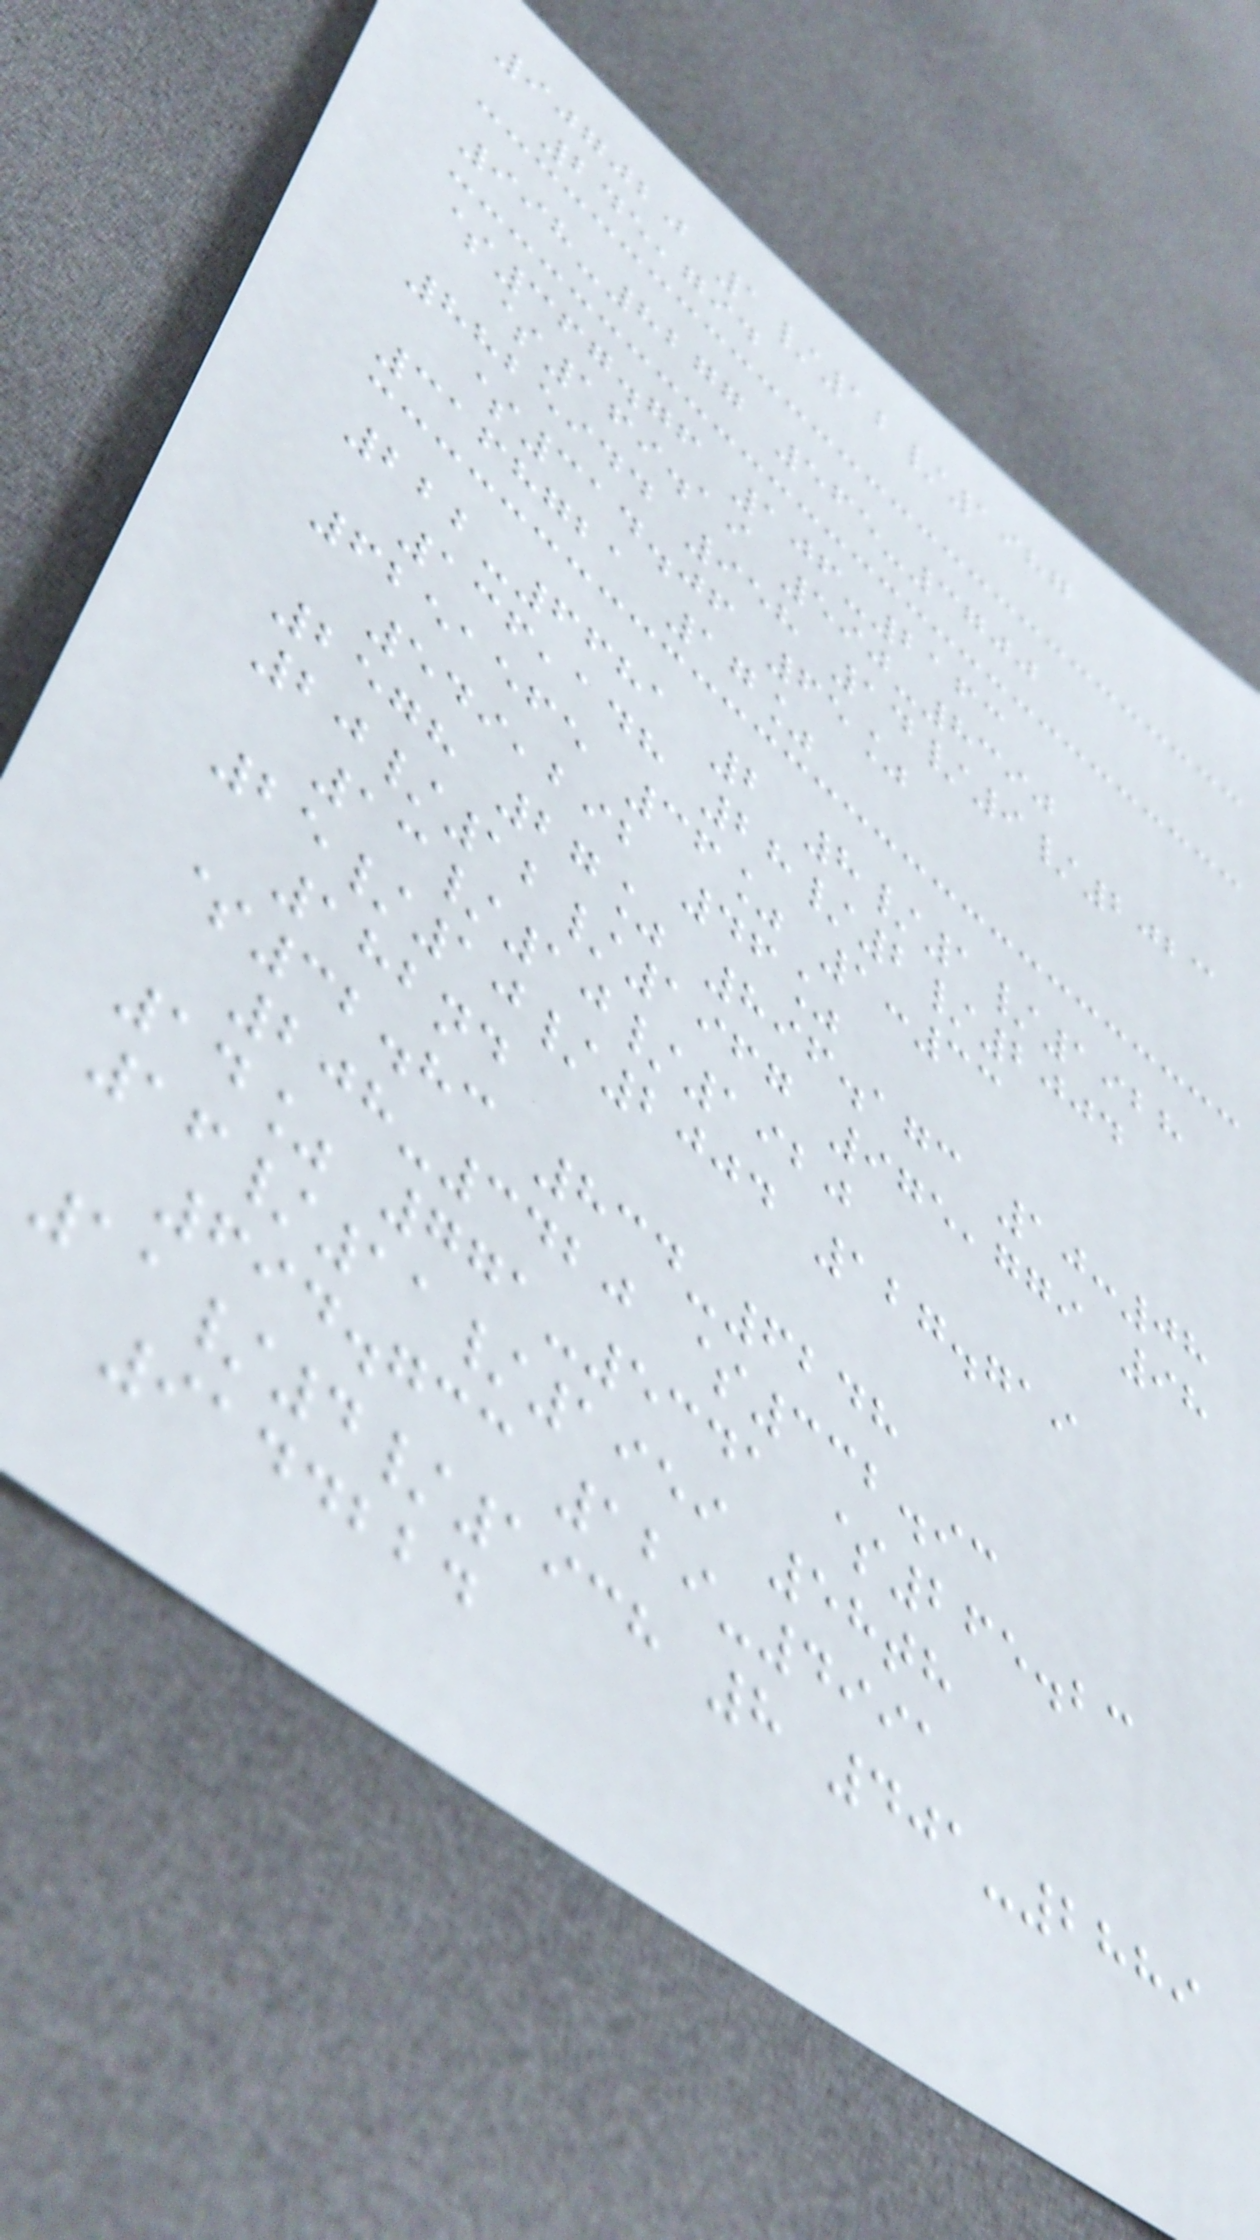907020 1/12/1987
245,794
998-8277 565-3700
$367.76 106-2163
$169.19 590-8390
8825944 958 14/9/2023
$314.06 65%
3168721 17%
222-6681 2 8/1/1928
136,148 28/2/2004
6251565 36% 1:33
549,292 46%
2578 27% 896.173 10:08
20/12/1967 975,779 98
13/10/1920
25/10/2004 127.719
182nd
$32.83 834-6248
208-3420 $332.93
14% 771-5341 $265.23
16/11/1959 58th
694.733 129-4991
11/4/1938 8 401-2889
9144224
